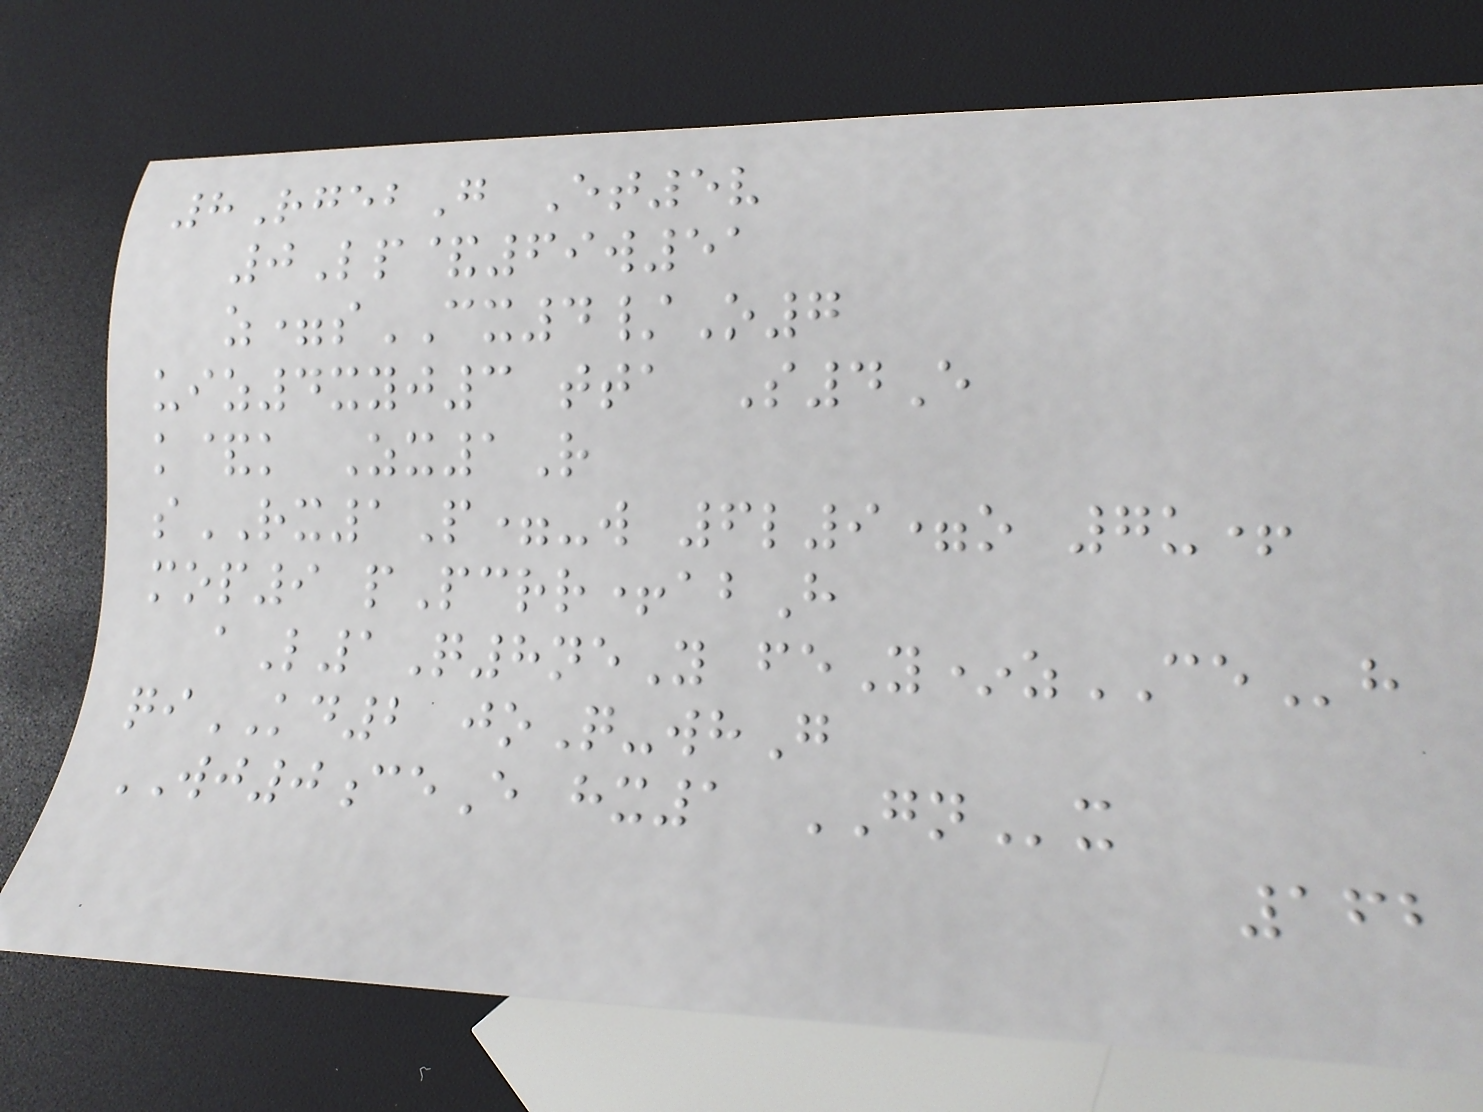8RgebG Et5v
0Lp&69w51
z=sCX4/O7
uiz4xyj3 tta S4E
k&k Zx1R
sRX1P=-w 6l9=o 7u+
mop9 pPcrr+abH
aL1Q8neY feY*zCEh
qiKD2 joQ-whG
WJ0ceE hx1 GNx
162
